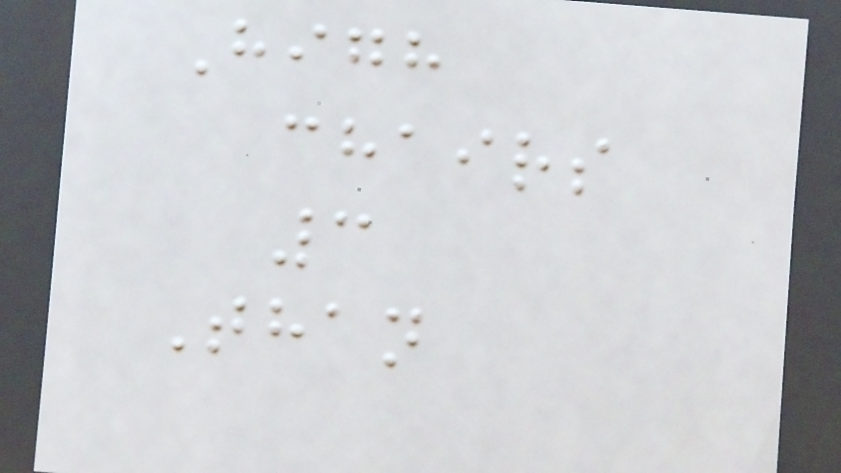High
chairs
3
Than
